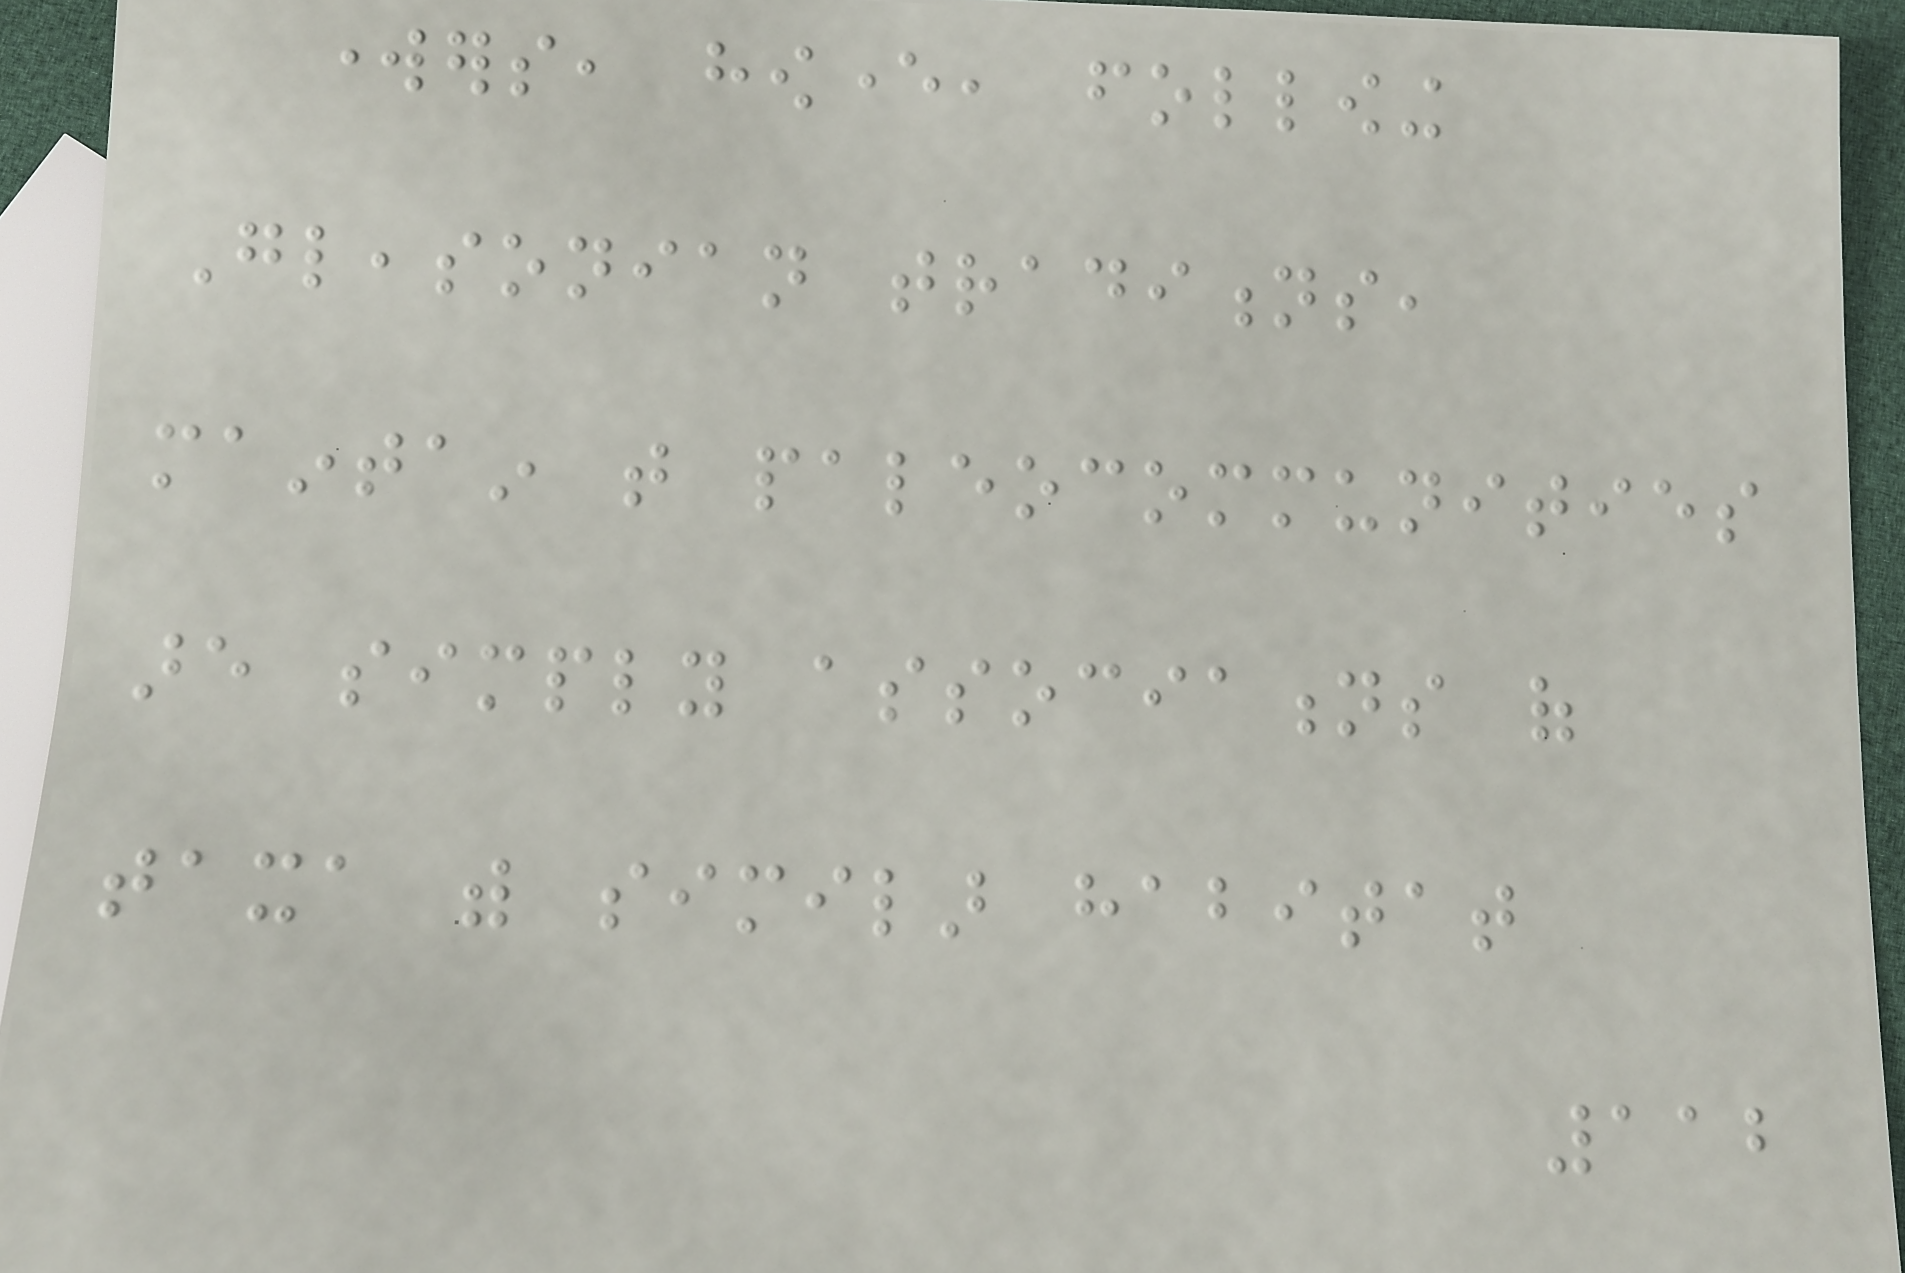workers, however, following
Gleasonian traditions,
maintain that paleocommunities
are simply associations of
taxa with similar habitat
112
